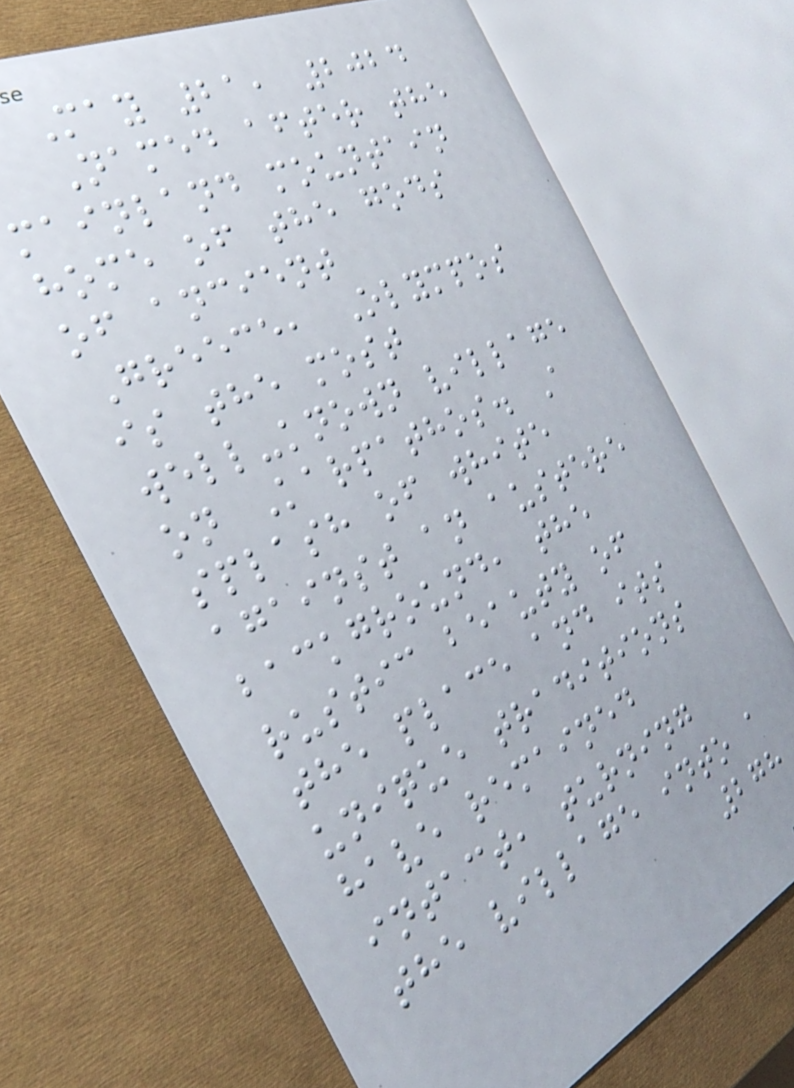May 21, 2024
Named after the
mainland mountain
home of the gods
of ancient
Greece, Olympos
is the most
well-known village
on Karpathos. A
splash of white
against an austere
background, the
rustic beauty of
the place and its
unique traditions
have remained
intact, turning
the village into a
278
